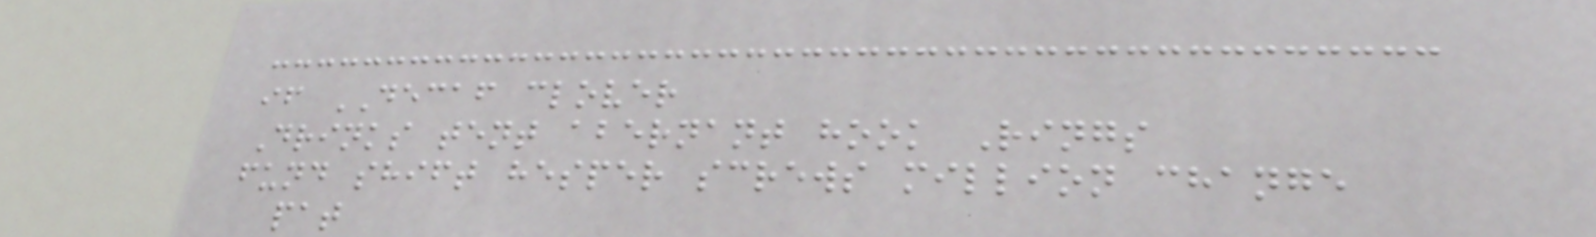if DECAF clover
Drinks tent abernant hook Rings
fund shift hesper screws million change
pat
